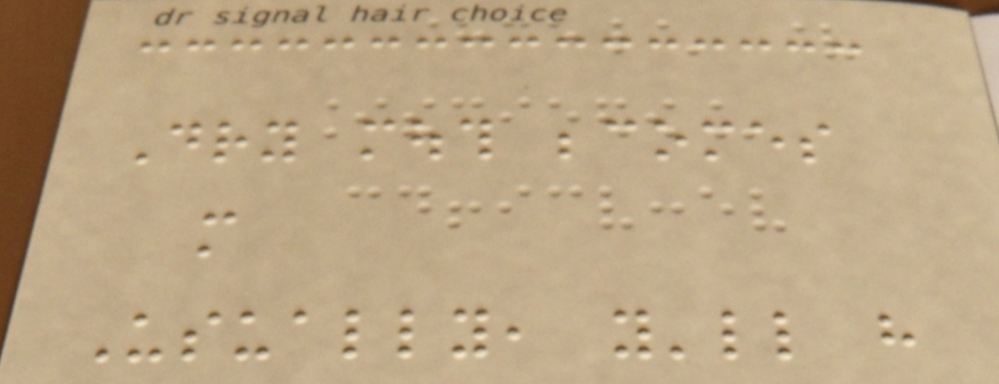Dry mouth becomes
more
Usually, you'll have
